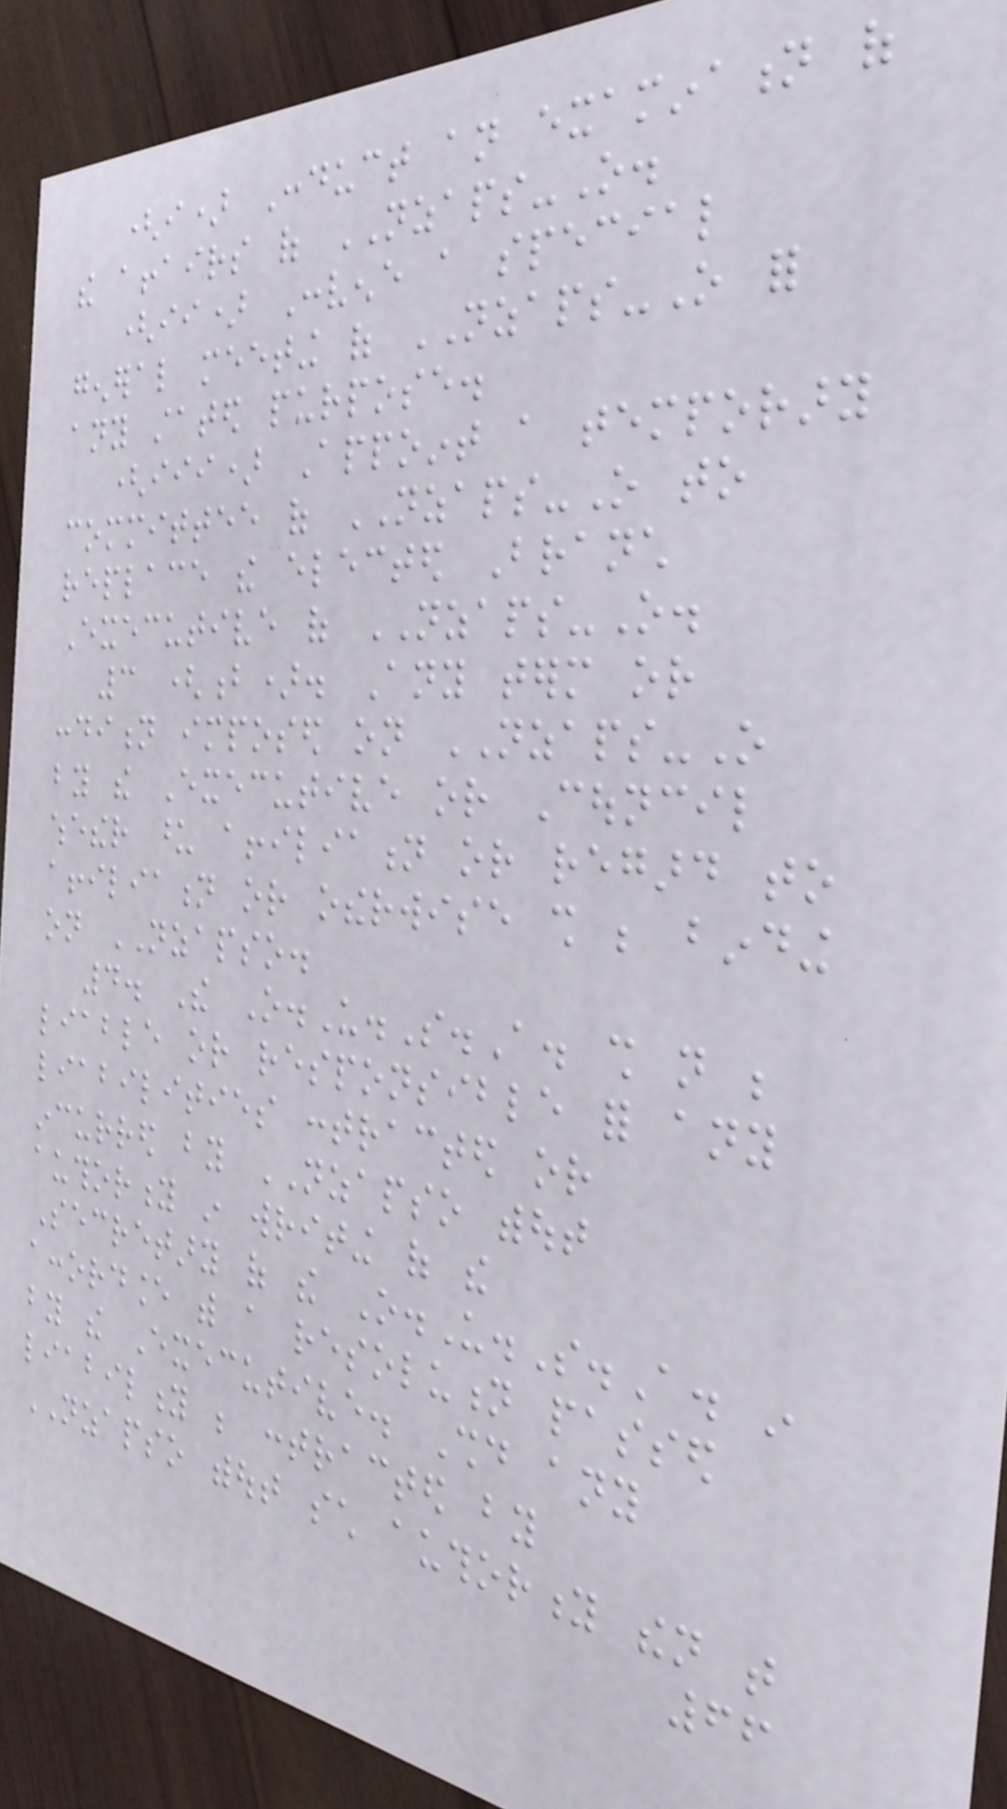(i) Conduct an examination of
the affairs of NZAPS-O.
(ii) Convene a special
general meeting of NZAPS-O for
any stated purpose.
(iii) Appoint a temporary
committee of NZAPS-O to
replace the elected Branch
Executive of NZAPS-O.
3 (b). Any term or
condition imposed on NZAPS-O
by the Executive or Council
whether upon affiliation or regard to
affiliation or otherwise shall be binding
on NZAPSO.
4. The O.U.S.A. shall not be
liable or responsible for any
liabilities contracted or
incurred by NZAPSO without
authority in writing of the
Secretary of the O.U.S.A. in
accordance with a resolution passed
by the Executive. Should any
liability be contracted by
NZAPSO without such authority then that
66
